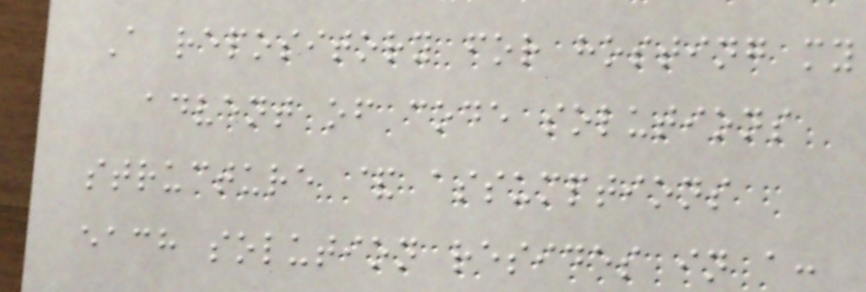A repository for hosting my
advent of code solutions
structure & assumptions
each solution resides in a:
